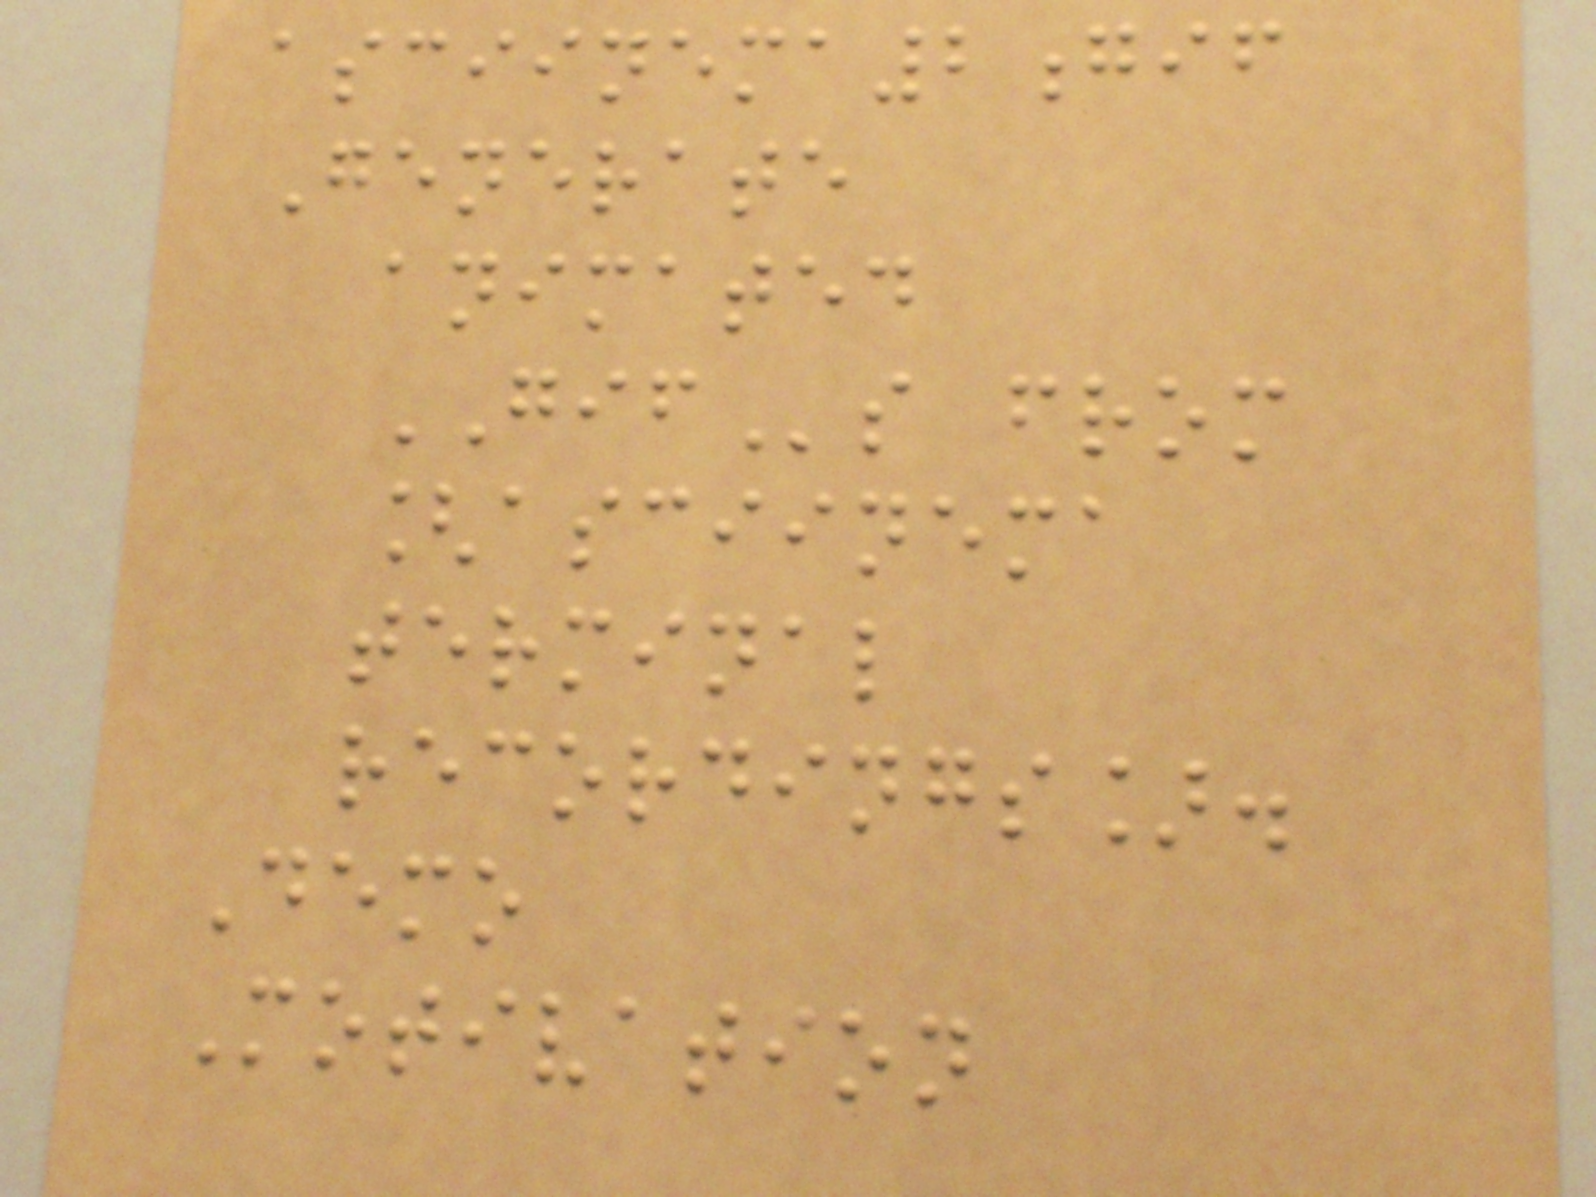asciinema2gif
Generate
animated
GIFs from
[asciinema
terminal
recordings].
Demo
Motivation
